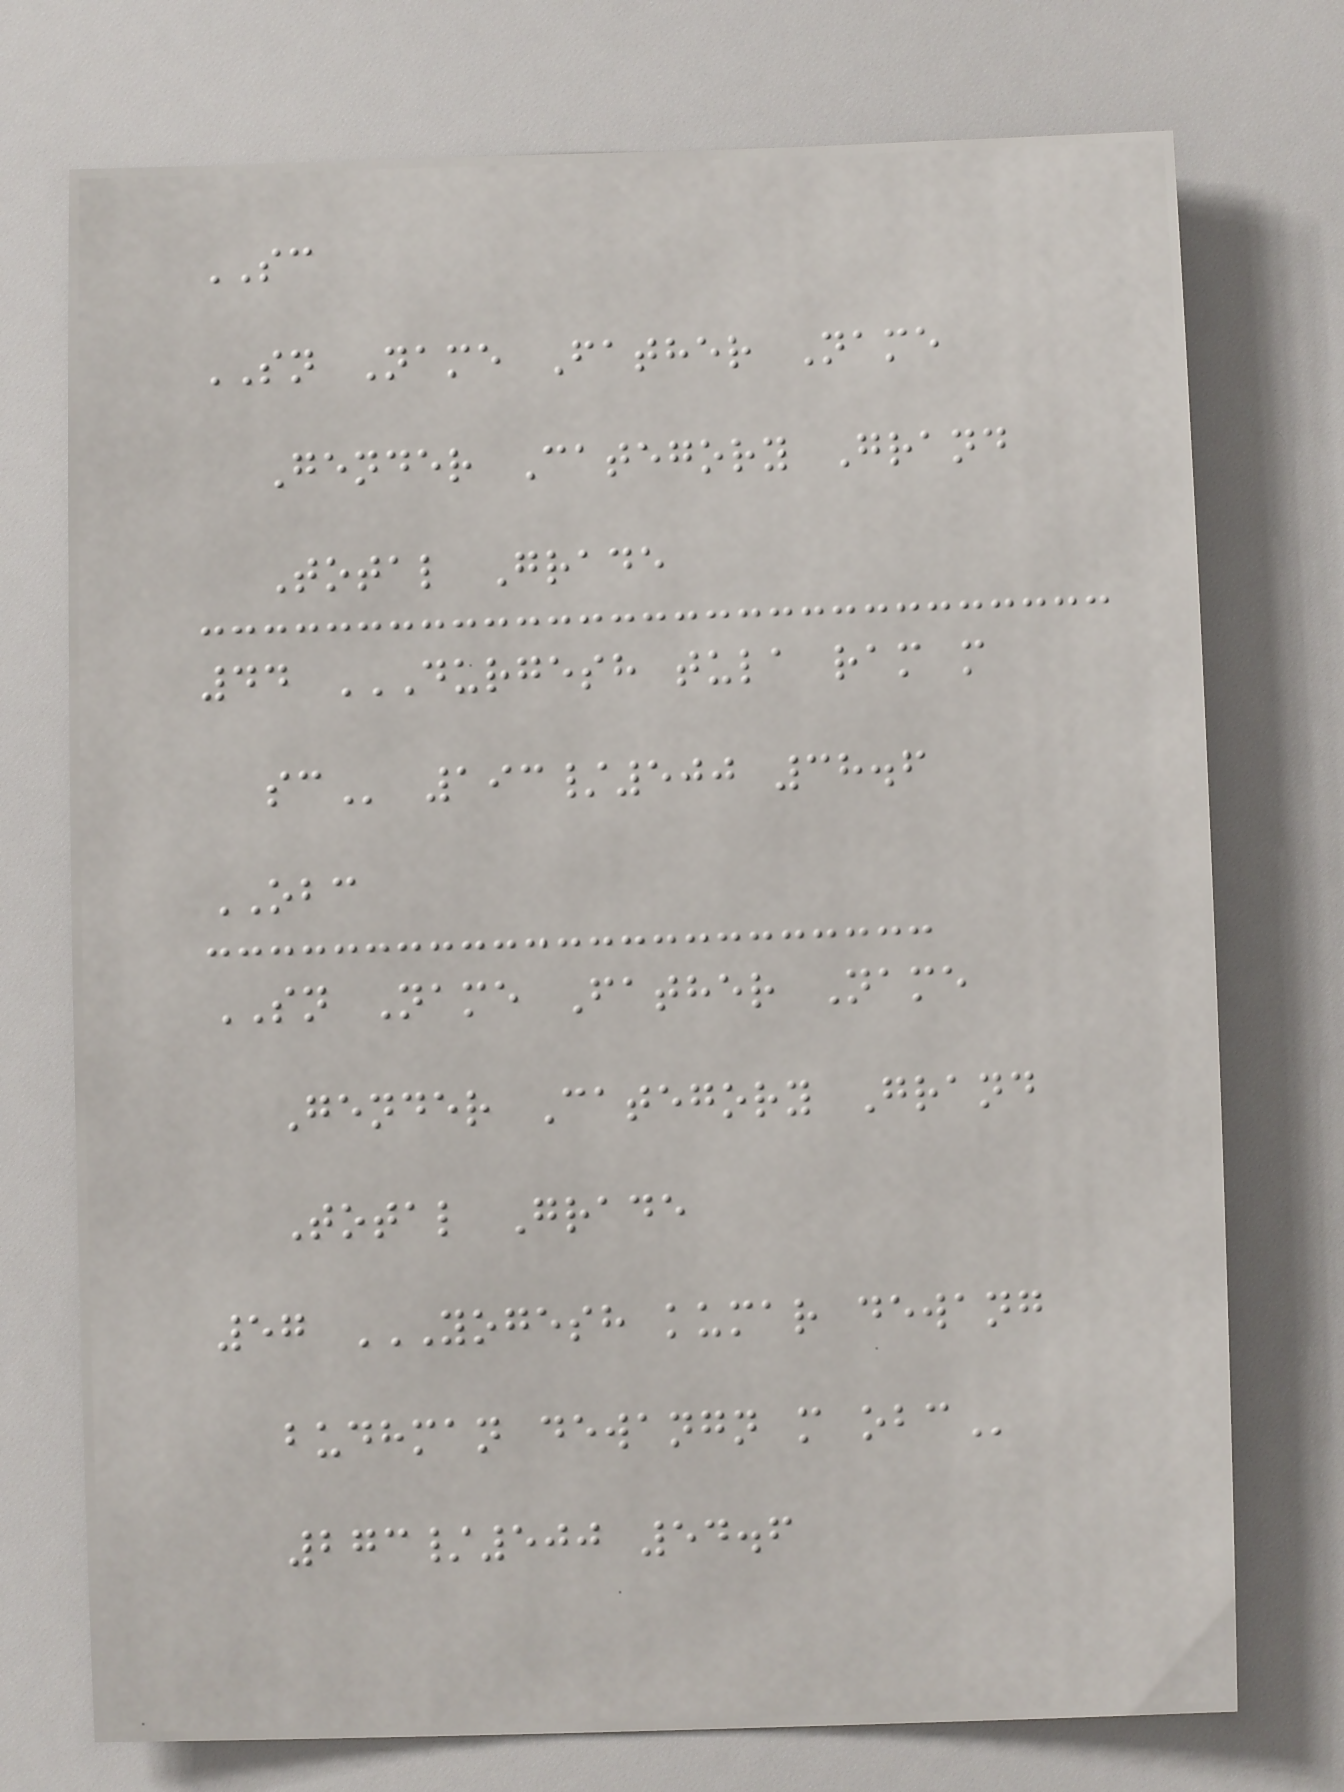SC
SN Name Father Name
Gender Category Grand
Total Grade
44 DURGESH TULA RAM M
SC 193/500 38.6
OBC
SN Name Father Name
Gender Category Grand
Total Grade
57 YOGESH KUMAR DEWANG
BUDHMAN DEWANGN M OBC
273/500 54.6
